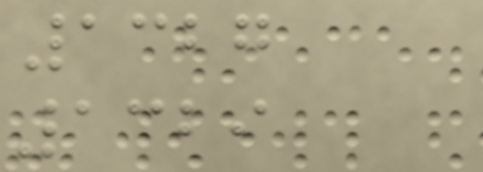1327
1329
